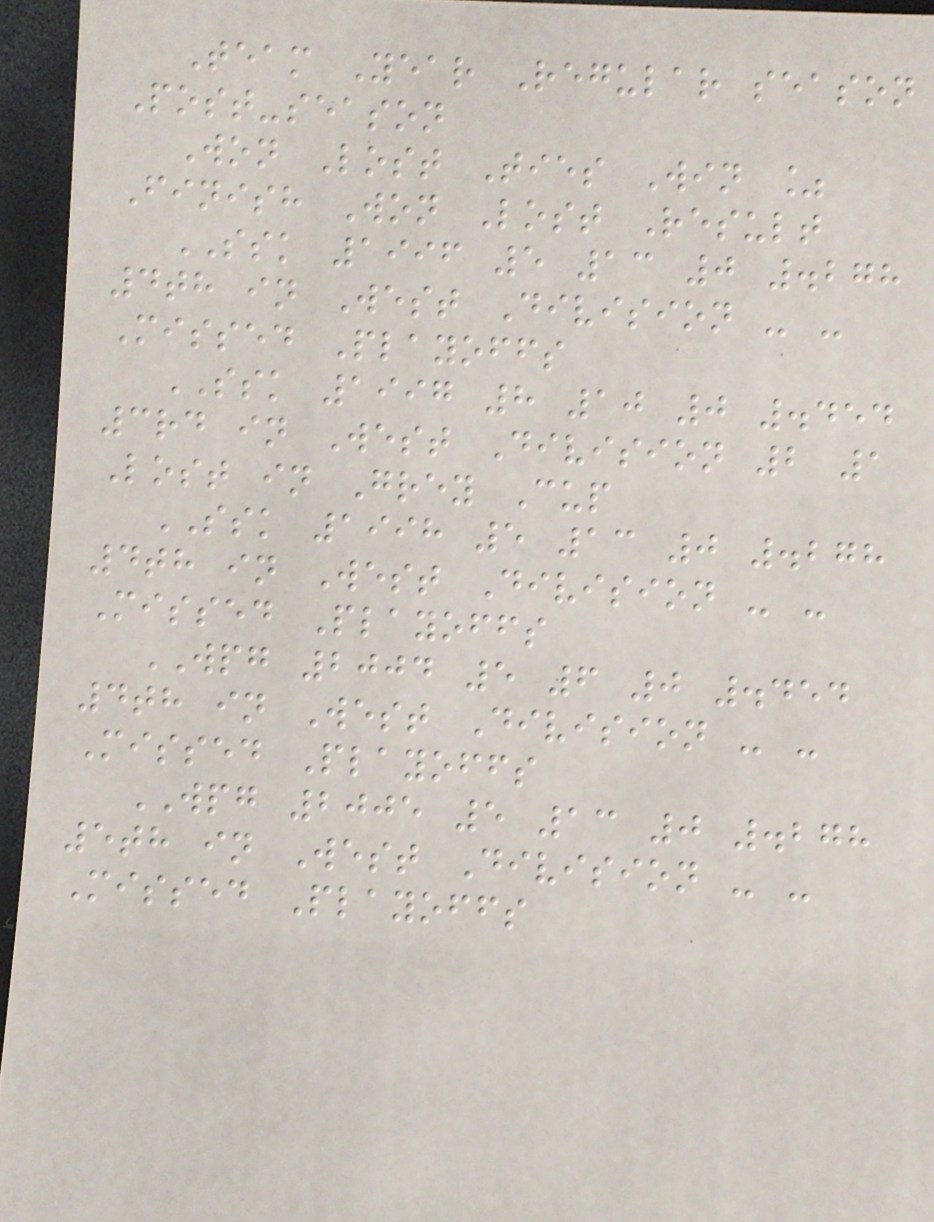Team Year Regular season
Post-season
Won Lost Ties Win %
Finish Won Lost Result
SSK 1996 5 13 0 .278
4th in West Division - -
Missed Playoffs
SSK 1997 8 10 0 .454
3rd in West Division 2 1
Lost in Grey Cup
SSK 1998 5 13 0 .278
4th in West Division - -
Missed Playoffs
WPG 2004 5 6 0 .454
4th in West Division - -
Missed Playoffs
WPG 2005 5 13 0 .278
5th in West Division - -
Missed Playoffs
